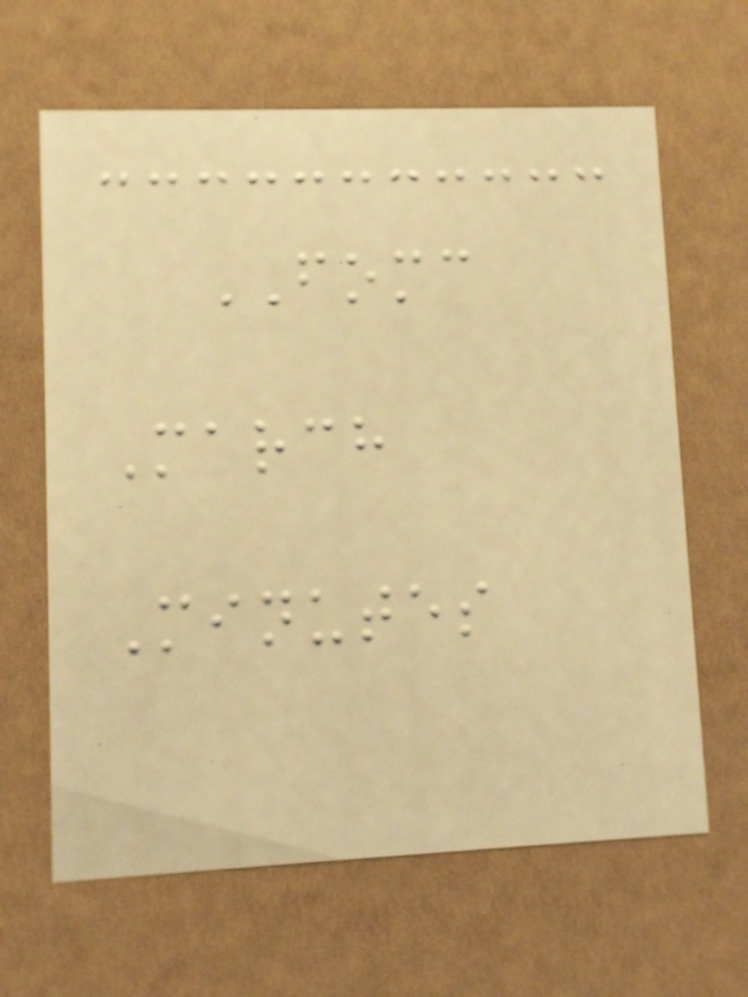FOMC
March
Minutes
